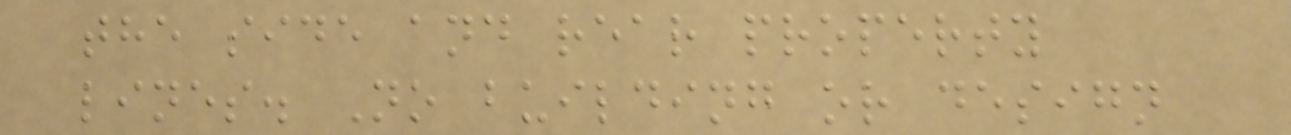the side and rear property
lines. No building or design
